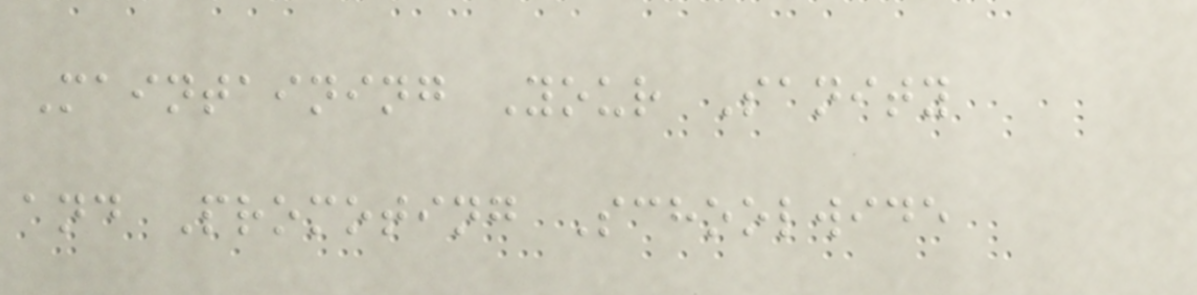Maintaining Your Sanity
and Promoting Schoolwide
